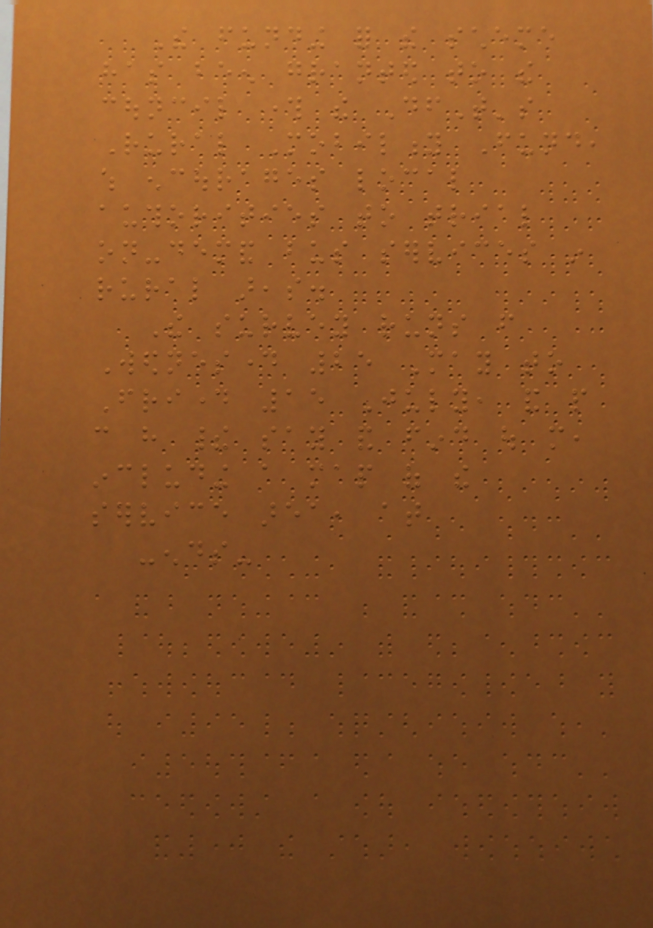The funding for the scheme
has been granted to the
council through the DfT's
Rural Mobility Fund,
which encourages local
authorities to trial
on-demand bus services in
rural areas.
The survey runs from
Wednesday 25 May to
Friday 15 July, and people
can have their say and find out more,
including a map of the
service area, at
-ends-
